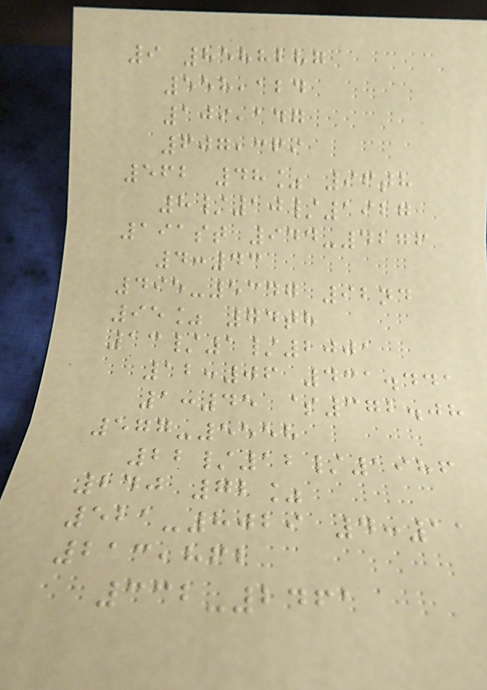9 8588287
558,124
109,147
607,369
562 48% 96th
8/10/1927
191st 944-4276
4:43
495-5347 92nd
95% 74th
13/1/2001
12:06 431.441
1:45 $372.08
577-5558
22/12/1986
240 72%
521-8029 4:11
213,862
332-2461
